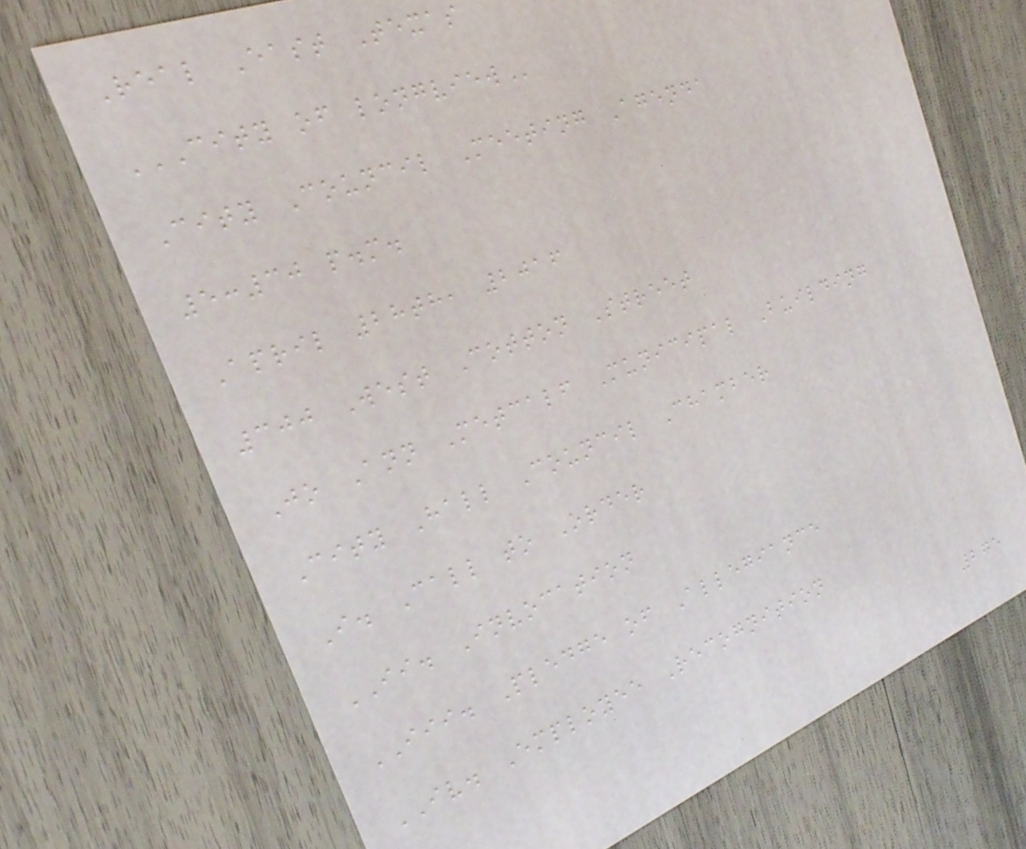Real East Texas
CITY OF LONGVIEW
City Council Meeting Agenda
5:30 p.m.
April 28th, 2016
300 West Cotton Street
Jo Ann Metcalf Municipal Building
City Hall Council Chamber
I. Call to Order
II. Invocation
III. Pledge of Allegiance
IV. Employee Recognition
275
